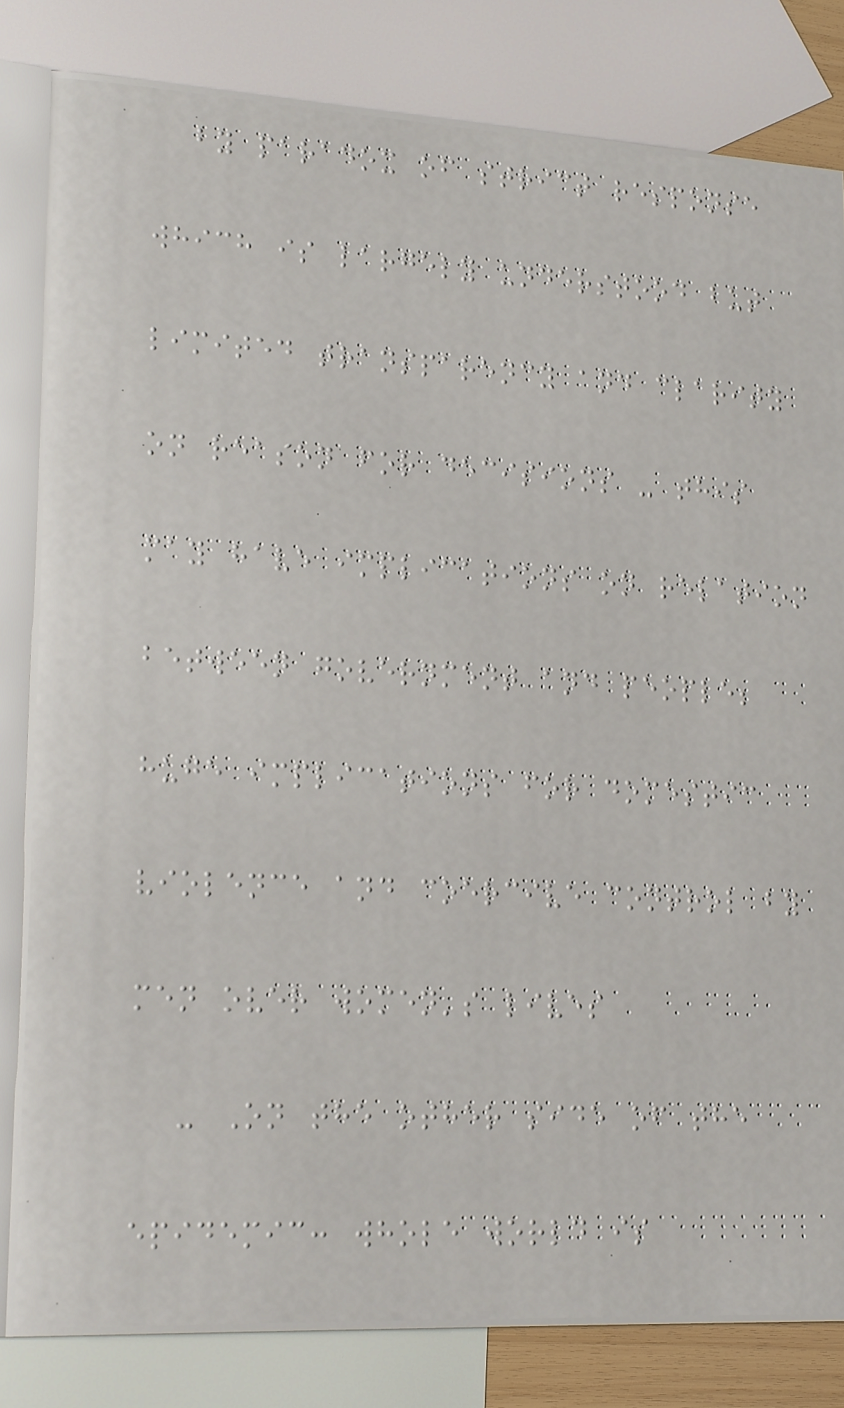by paradox of strict response
which is largely understood but
limited transparency and clarity
on reason for decisions - this
may have implications on relation
between government and people;
huge implications for domestic
violence and coercive control by
men over women's lives
- On the other side of the
epidemic: whole world is
